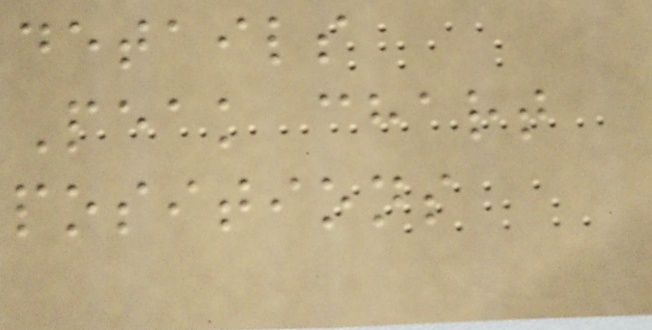details
Peak chart
positions
